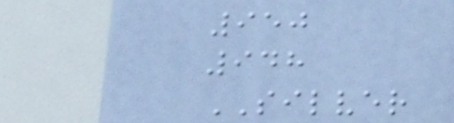950
948
SILVER
